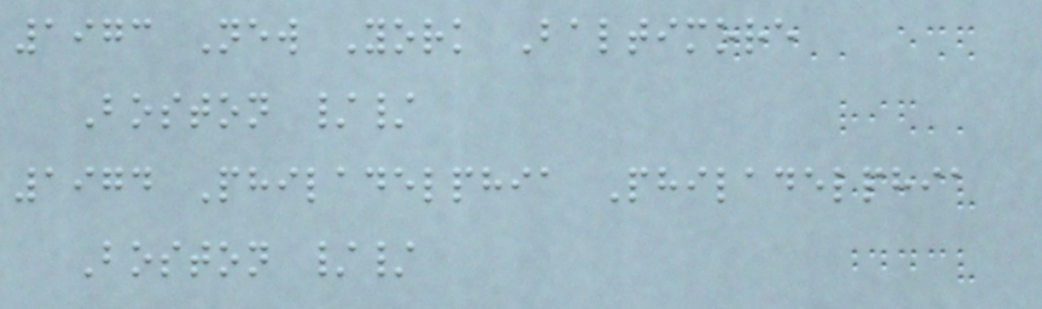1973 New York Baltimore
Boston //
1974 Philadelphia Philadelphia
Boston //
